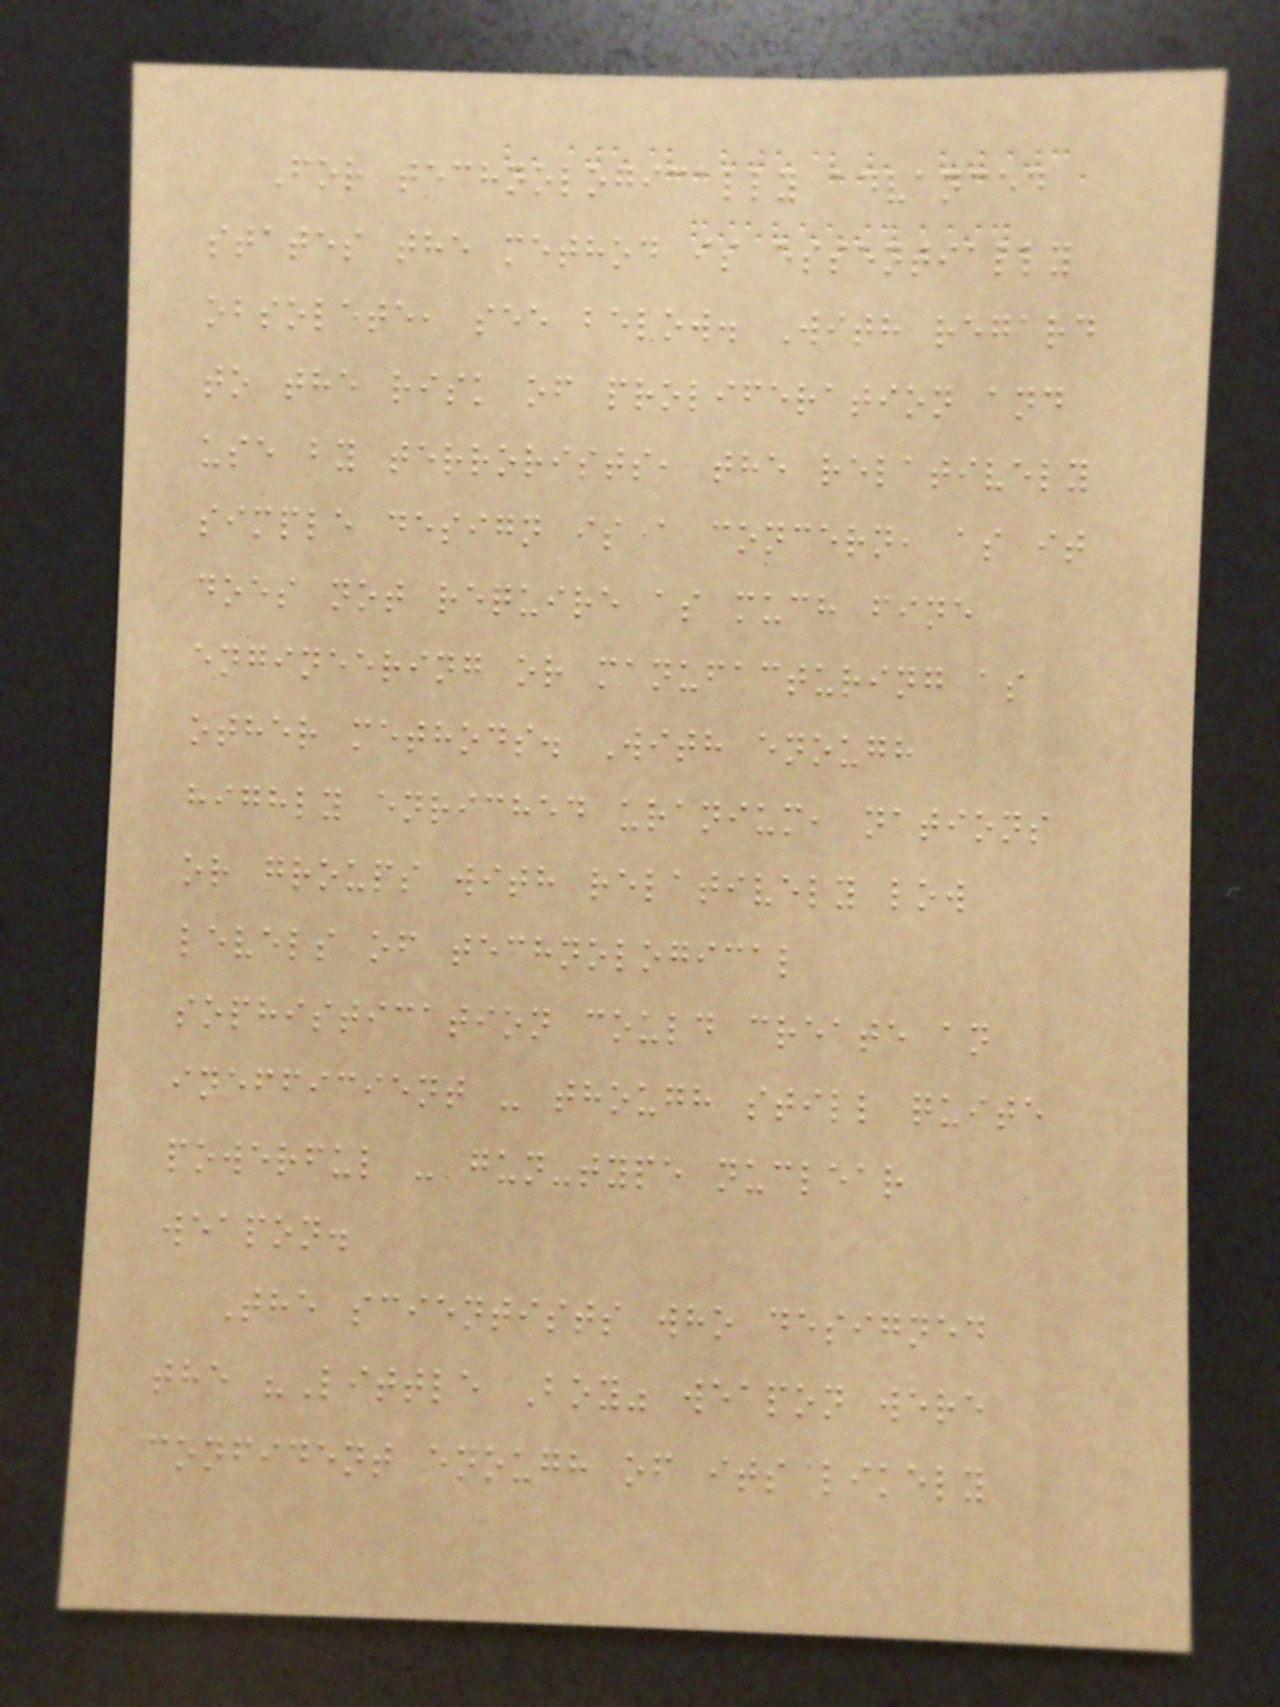For technologically advanced
states the method is essentially
obsolete, see below. With regard
to the risk of proliferation and
use by terrorists, the relatively
simple design is a concern, as it
does not require as much fine
engineering or manufacturing as
other methods. With enough
highly enriched uranium, nations
or groups with relatively low
levels of technological
sophistication could create an
inefficient - though still quite
powerful - gun-type nuclear
weapon.
The scientists who designed
the "Little Boy" weapon were
confident enough of its likely
